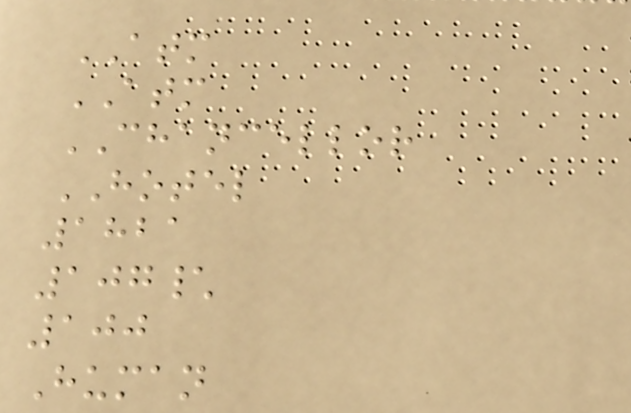ATM
ATM
CHANCELLOR
HOTEL
1821
107\
100
Human
